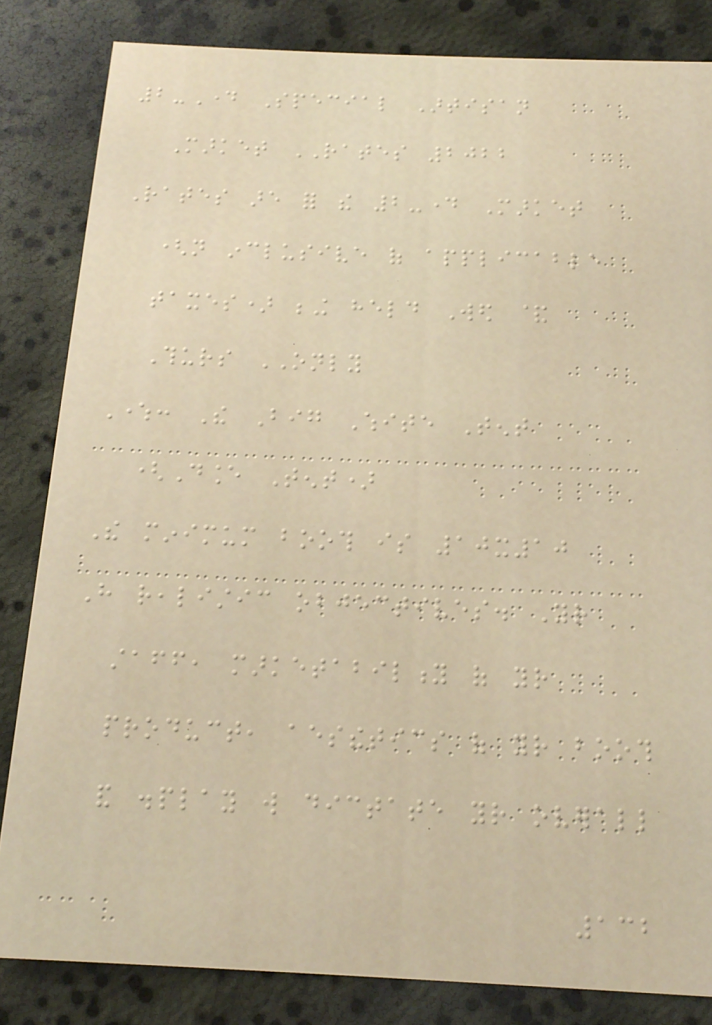2-Day Special Artisan
Market RATES 2022
Rates are for the 2-day Market
(not inclusive of applicable
taxes) being held Wed &
Thurs ONLY
Where: The Big White Tent
(Dance Tent)
The minimum booth is 10x10
Have realistic objectives. Your
staff, marketability of your
product, aesthetics of your booth
and display will dictate your overall
132
